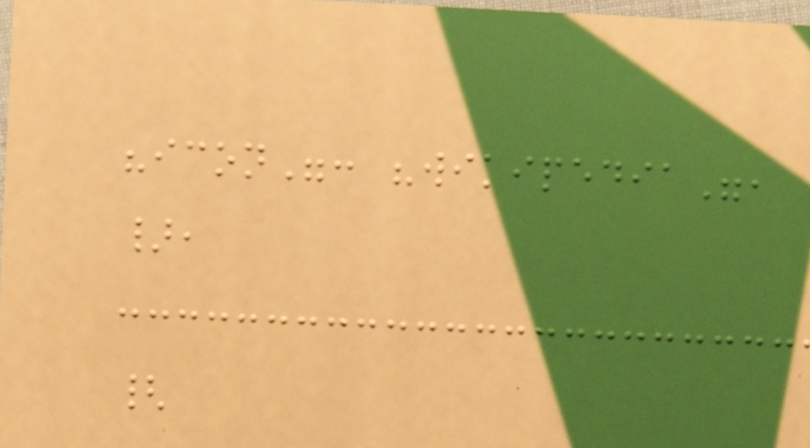"icon": "wikipedia",
},
{
